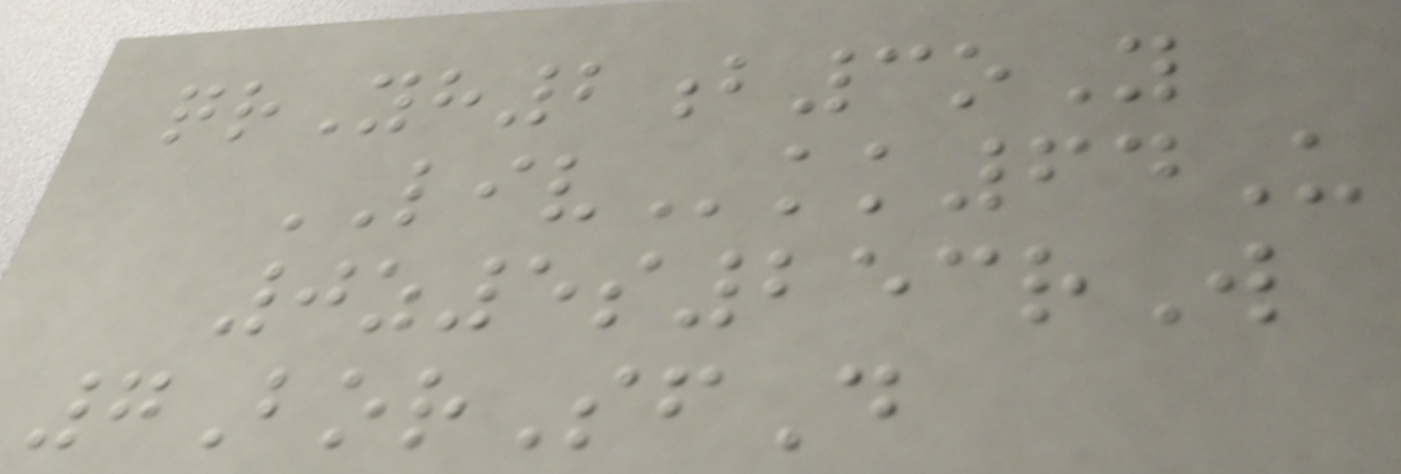qrYh2b3oY
LIVkk64U
0z5s253rW
7BorSfD
